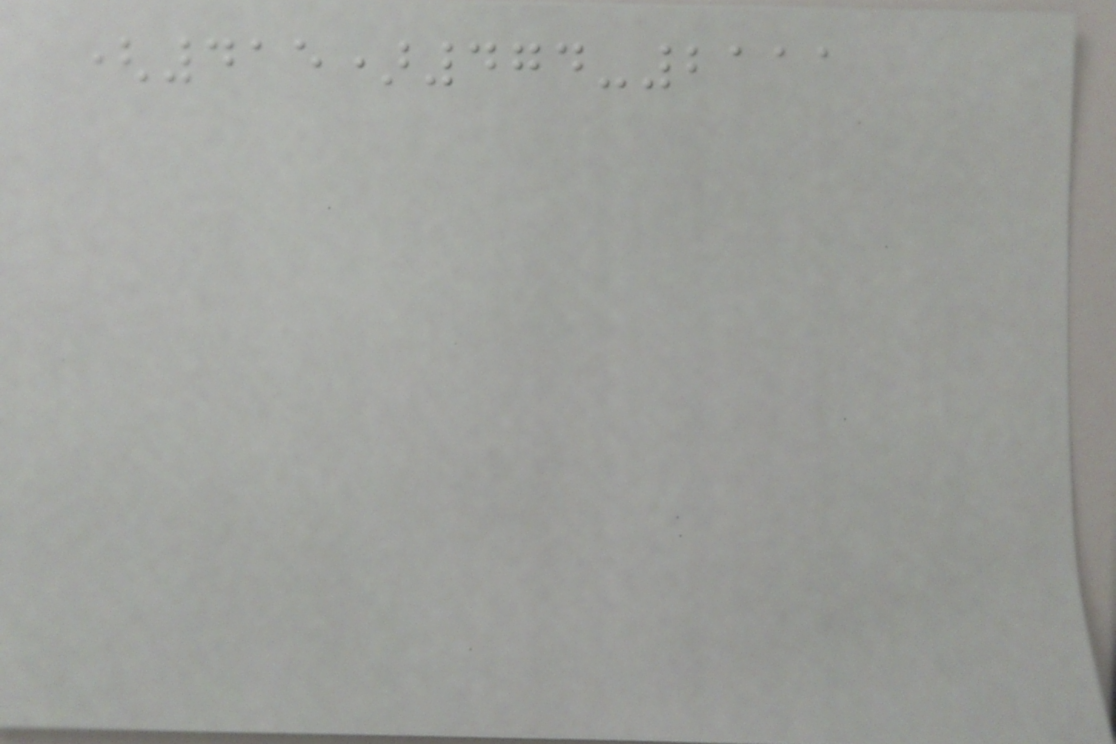(415)474-2111
